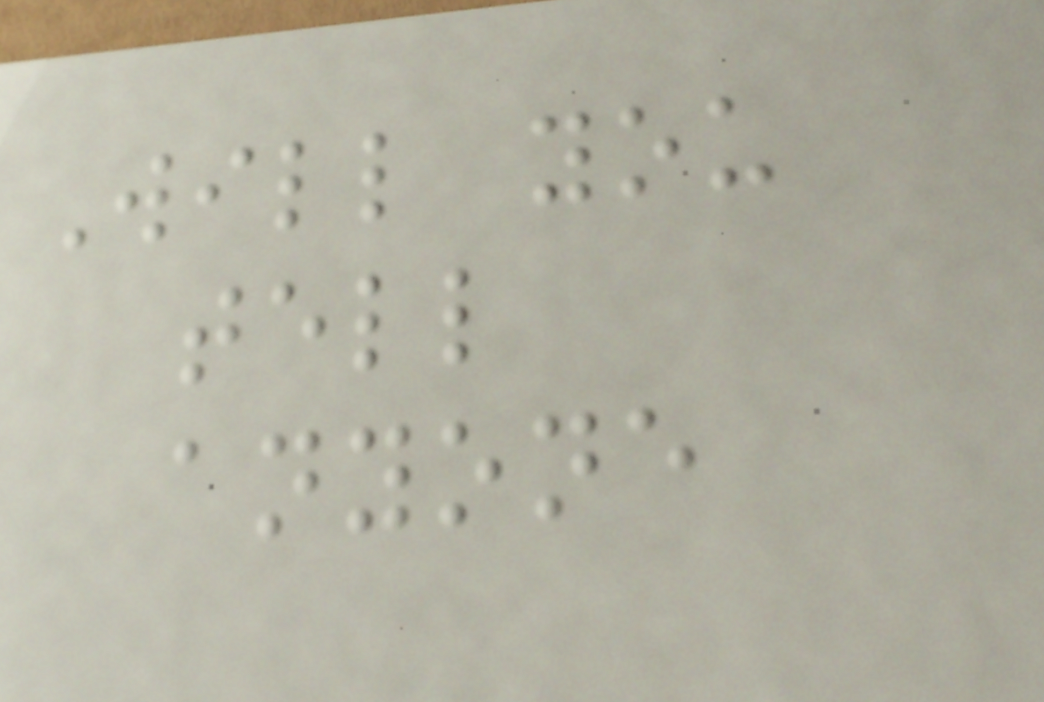Will you
tell
anyone
